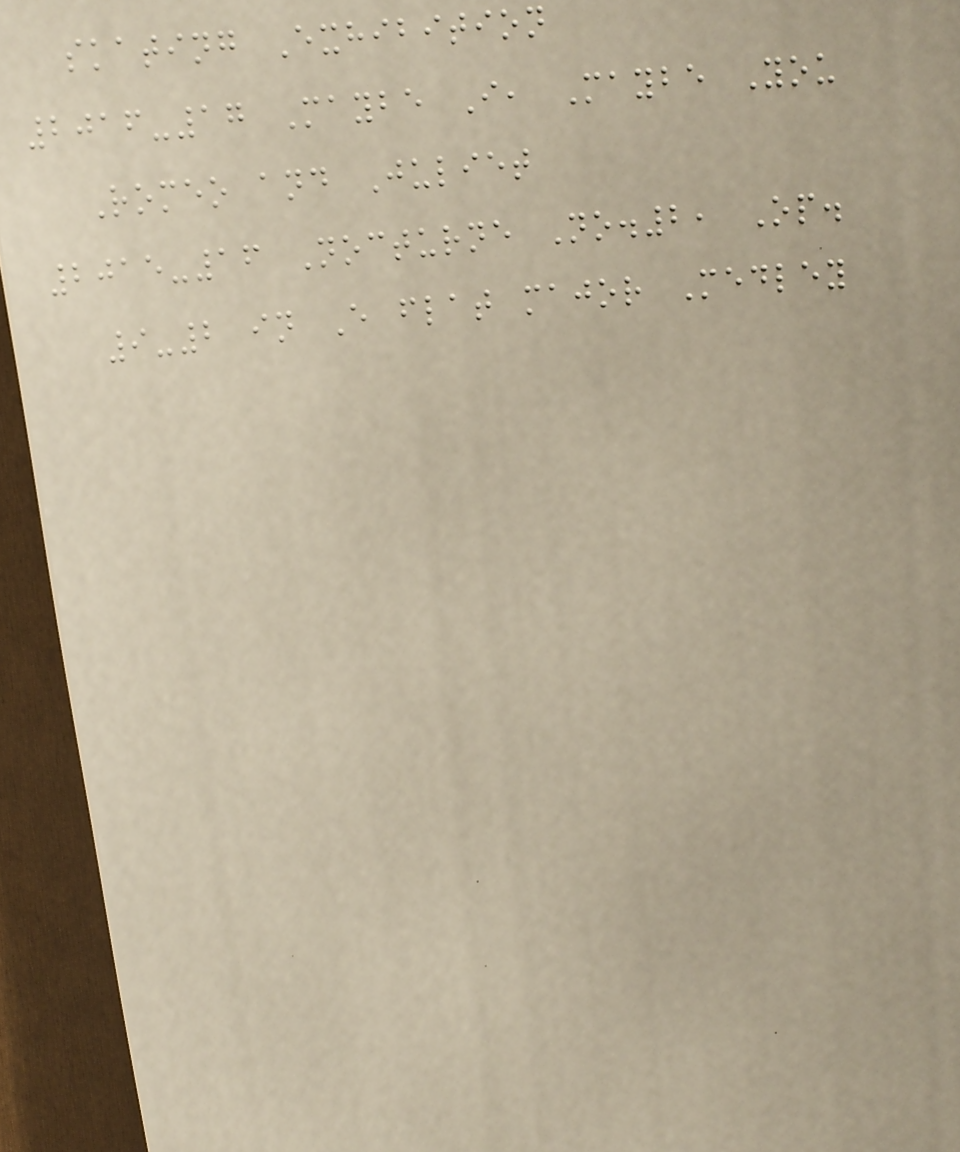skating Exhibition
2016-17 Maybe I, Maybe You
Romeo and Juliet
2015-16 Nocturne No.2, Op.
9-2 in E flat major Medley
